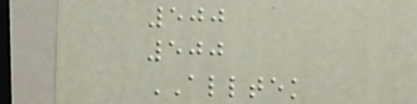500
500
ALLTEK
